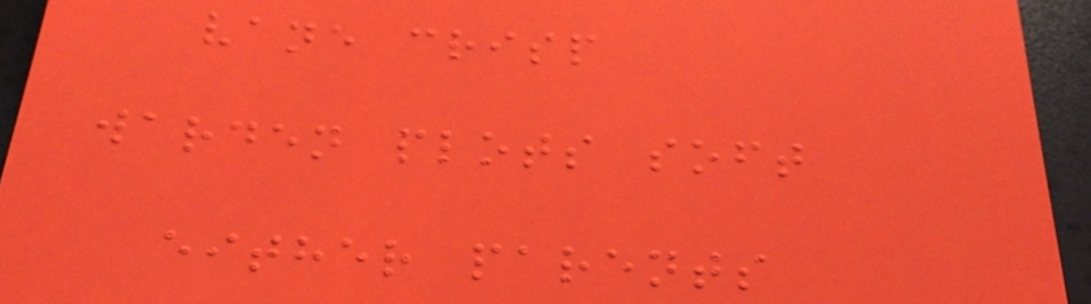vane crisp
warden plots soft
either parents
